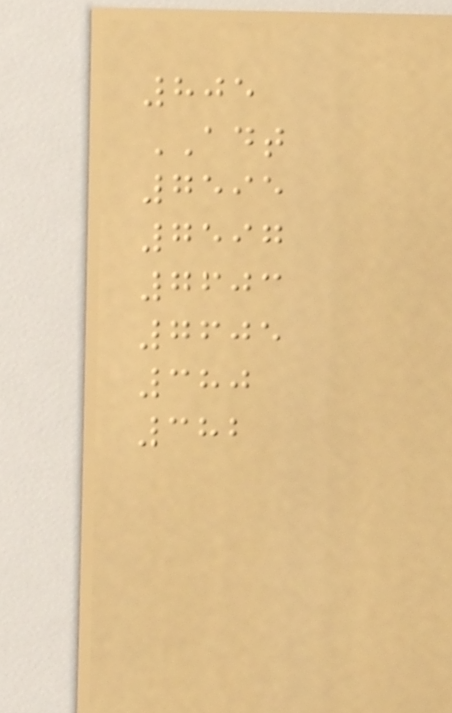805
ADT
7595
7597
7603
7605
380
382
